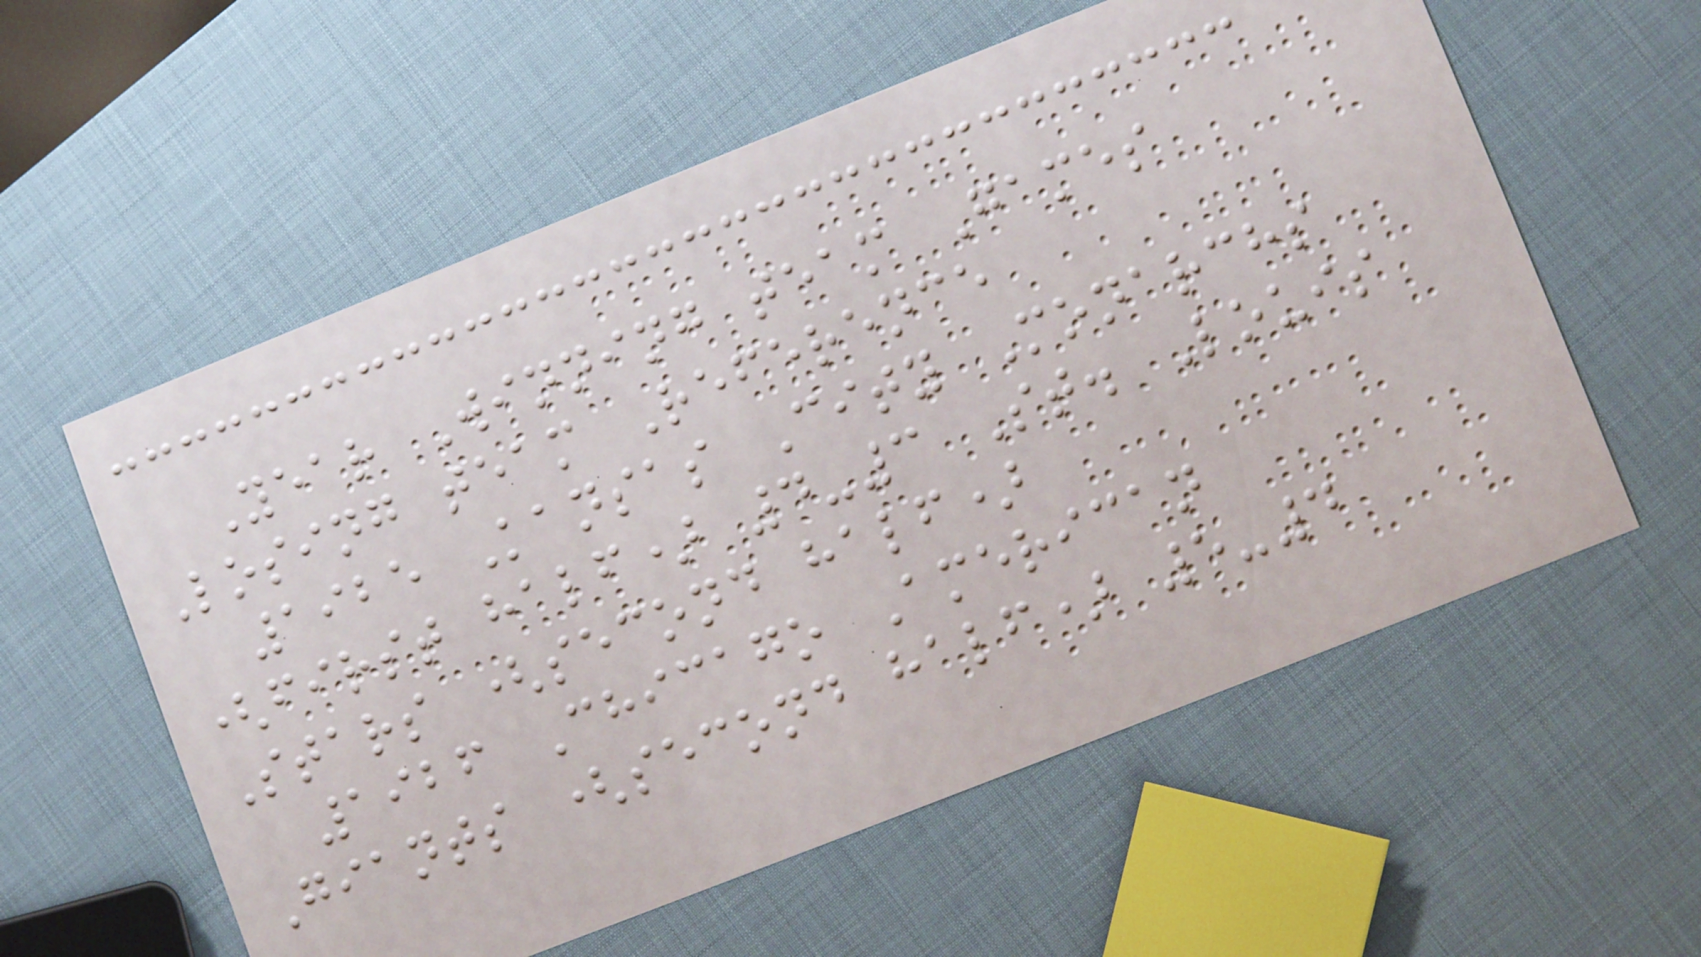Year Winning team Games
Losing team Reference
1925 Kansas City Monarchs
(first half) 4-3 St. Louis
Stars (second half)
1926 Chicago American
Giants (second half) 5-4
